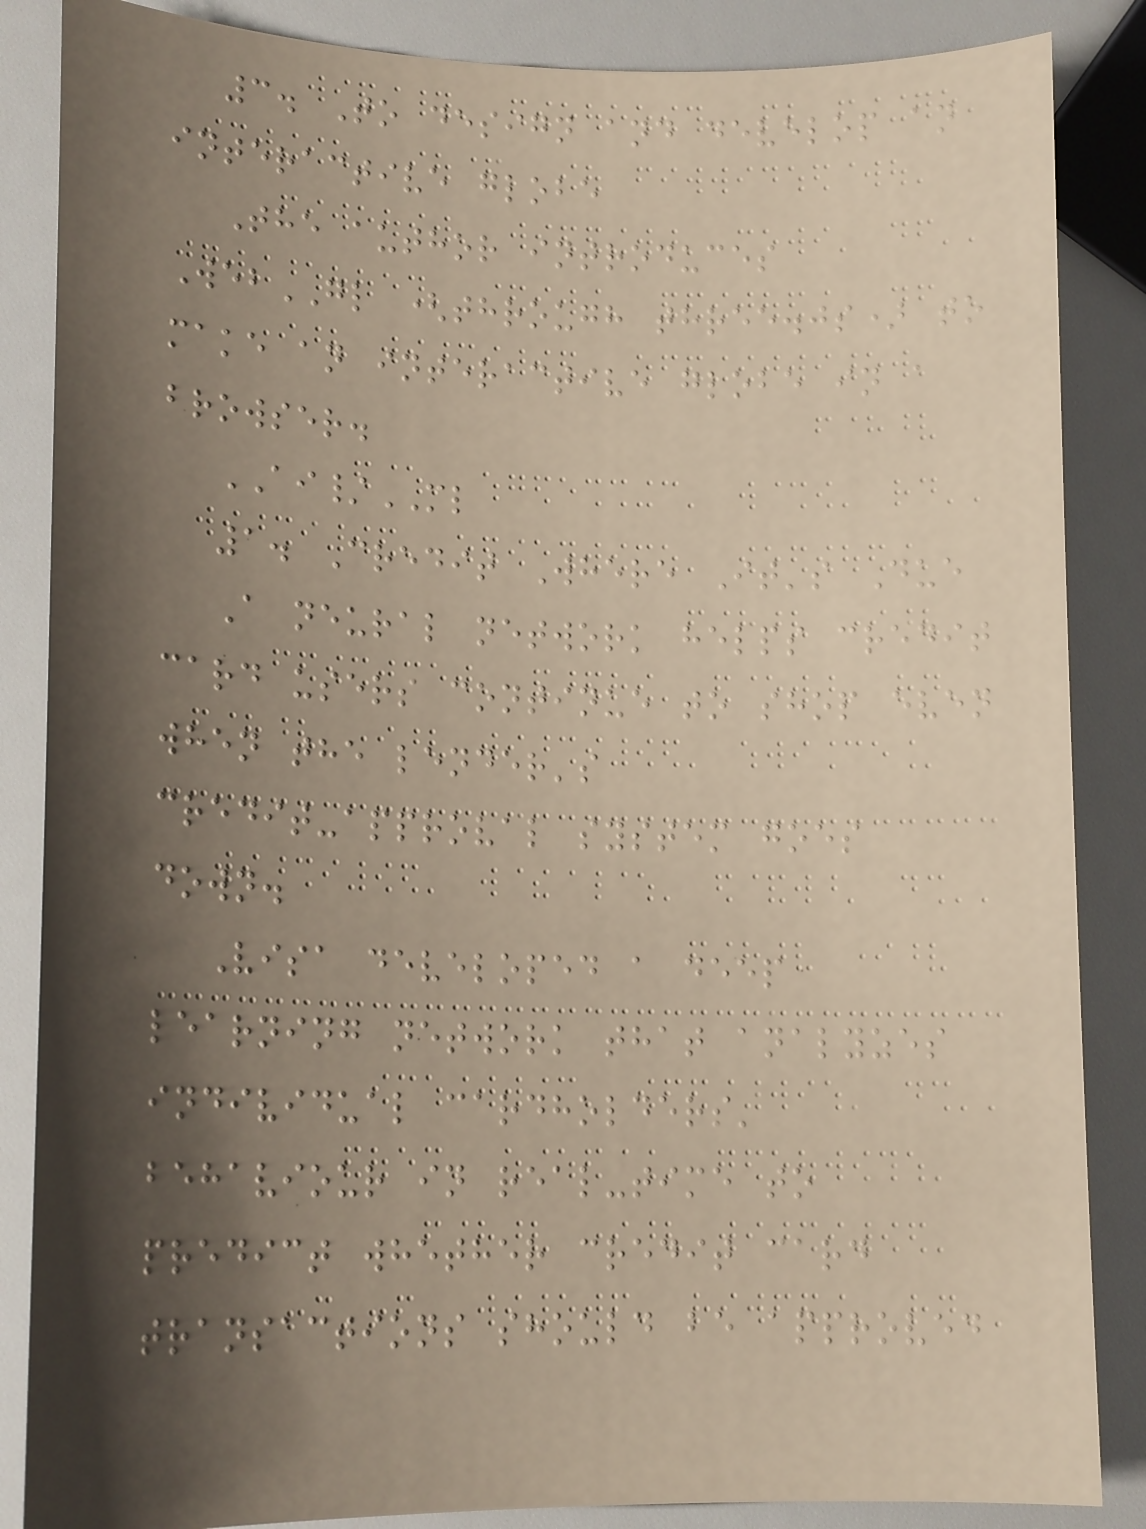3. To design and develop an
interactive globe
The author introduces
WebGL (through three.js) to
make an interactive globe in a
browser.
AI/ML
1. Credit Where It's Due
A neural network helps credit
card users continue to shop even
when the lender's
credit-approval system goes
down.
Visa developed a deep
learning network that analyzes
individual cardholders'
behaviour in real-time to
predict whether credit card
transactions should be approved
